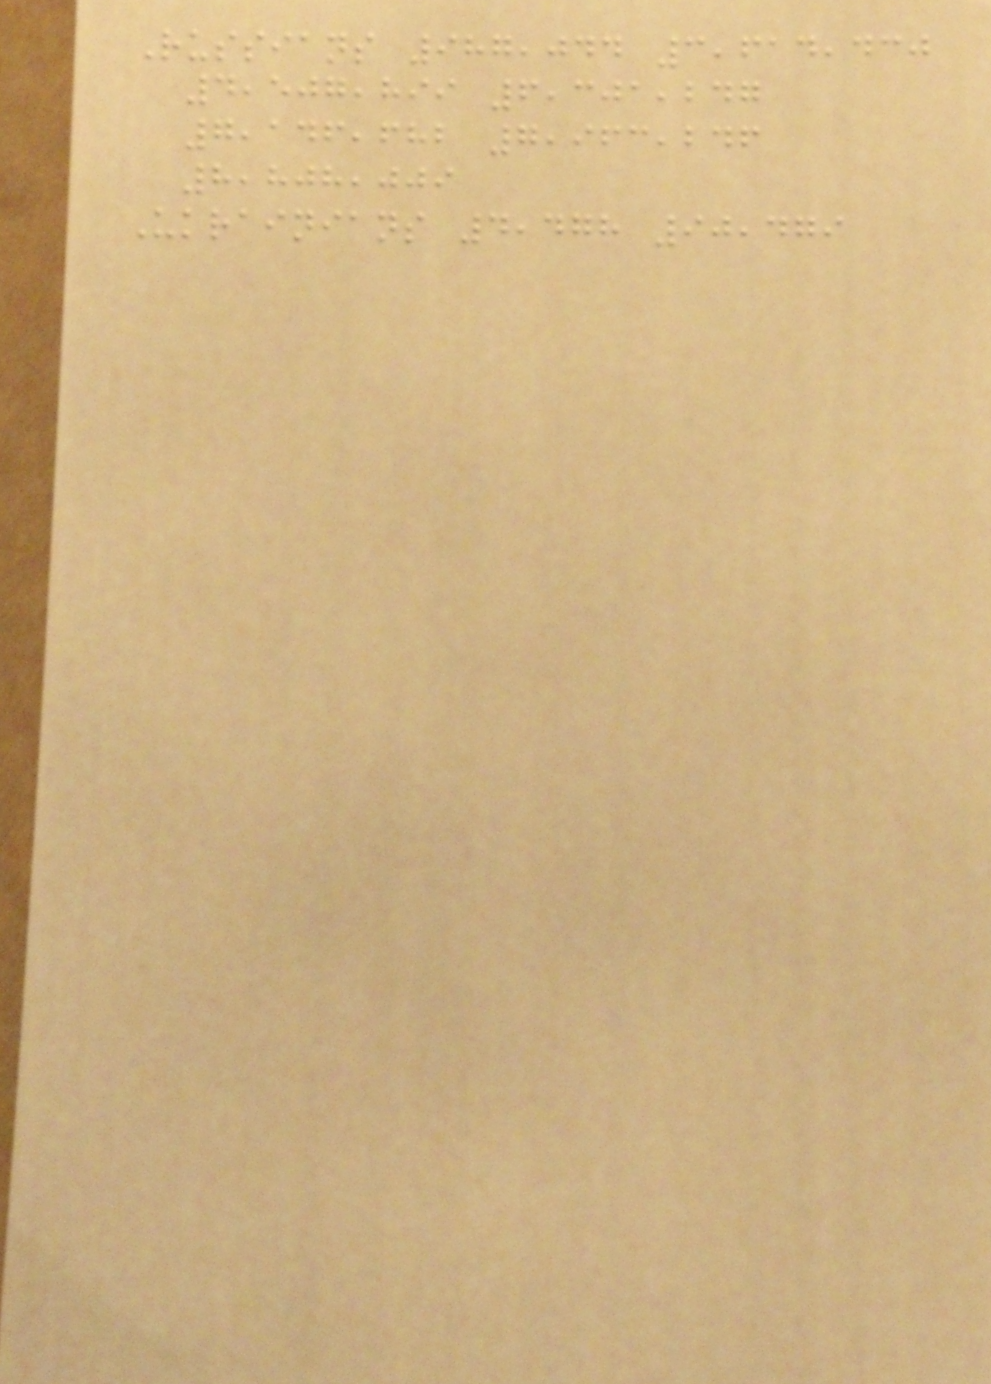Russians 987,044 3,614,430
4,507,899 6,301,247
7,146,682 7,963,246
8,808,009
Ukrainians 4,478 90,479
